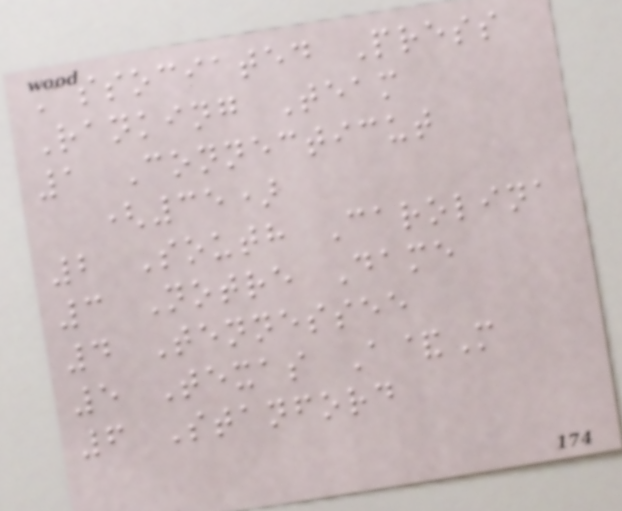Associated Press
Ranking Team
1 Connecticut
(35)
2 South Carolina
3 Notre Dame
4 Tennessee
5 Texas A&M
6 Stanford
